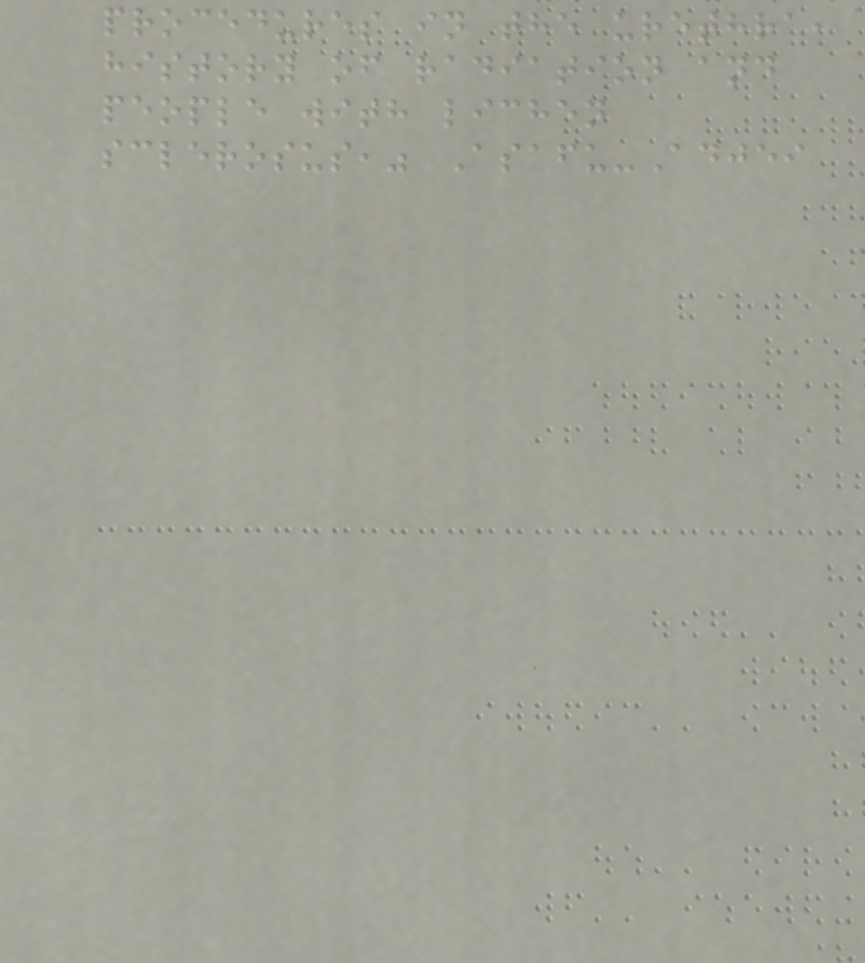procedures in the urethra,
history of radiation and
people with lichen
sclerosus," Asafu-Adjei
